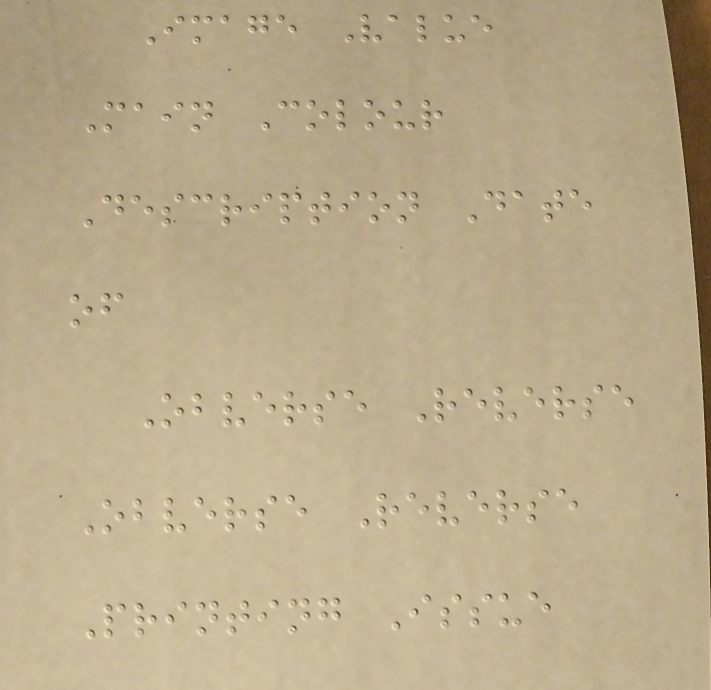Image Value
Main Colour
Description Date
of
Obverse Reverse
Obverse Reverse
Printing Issue
